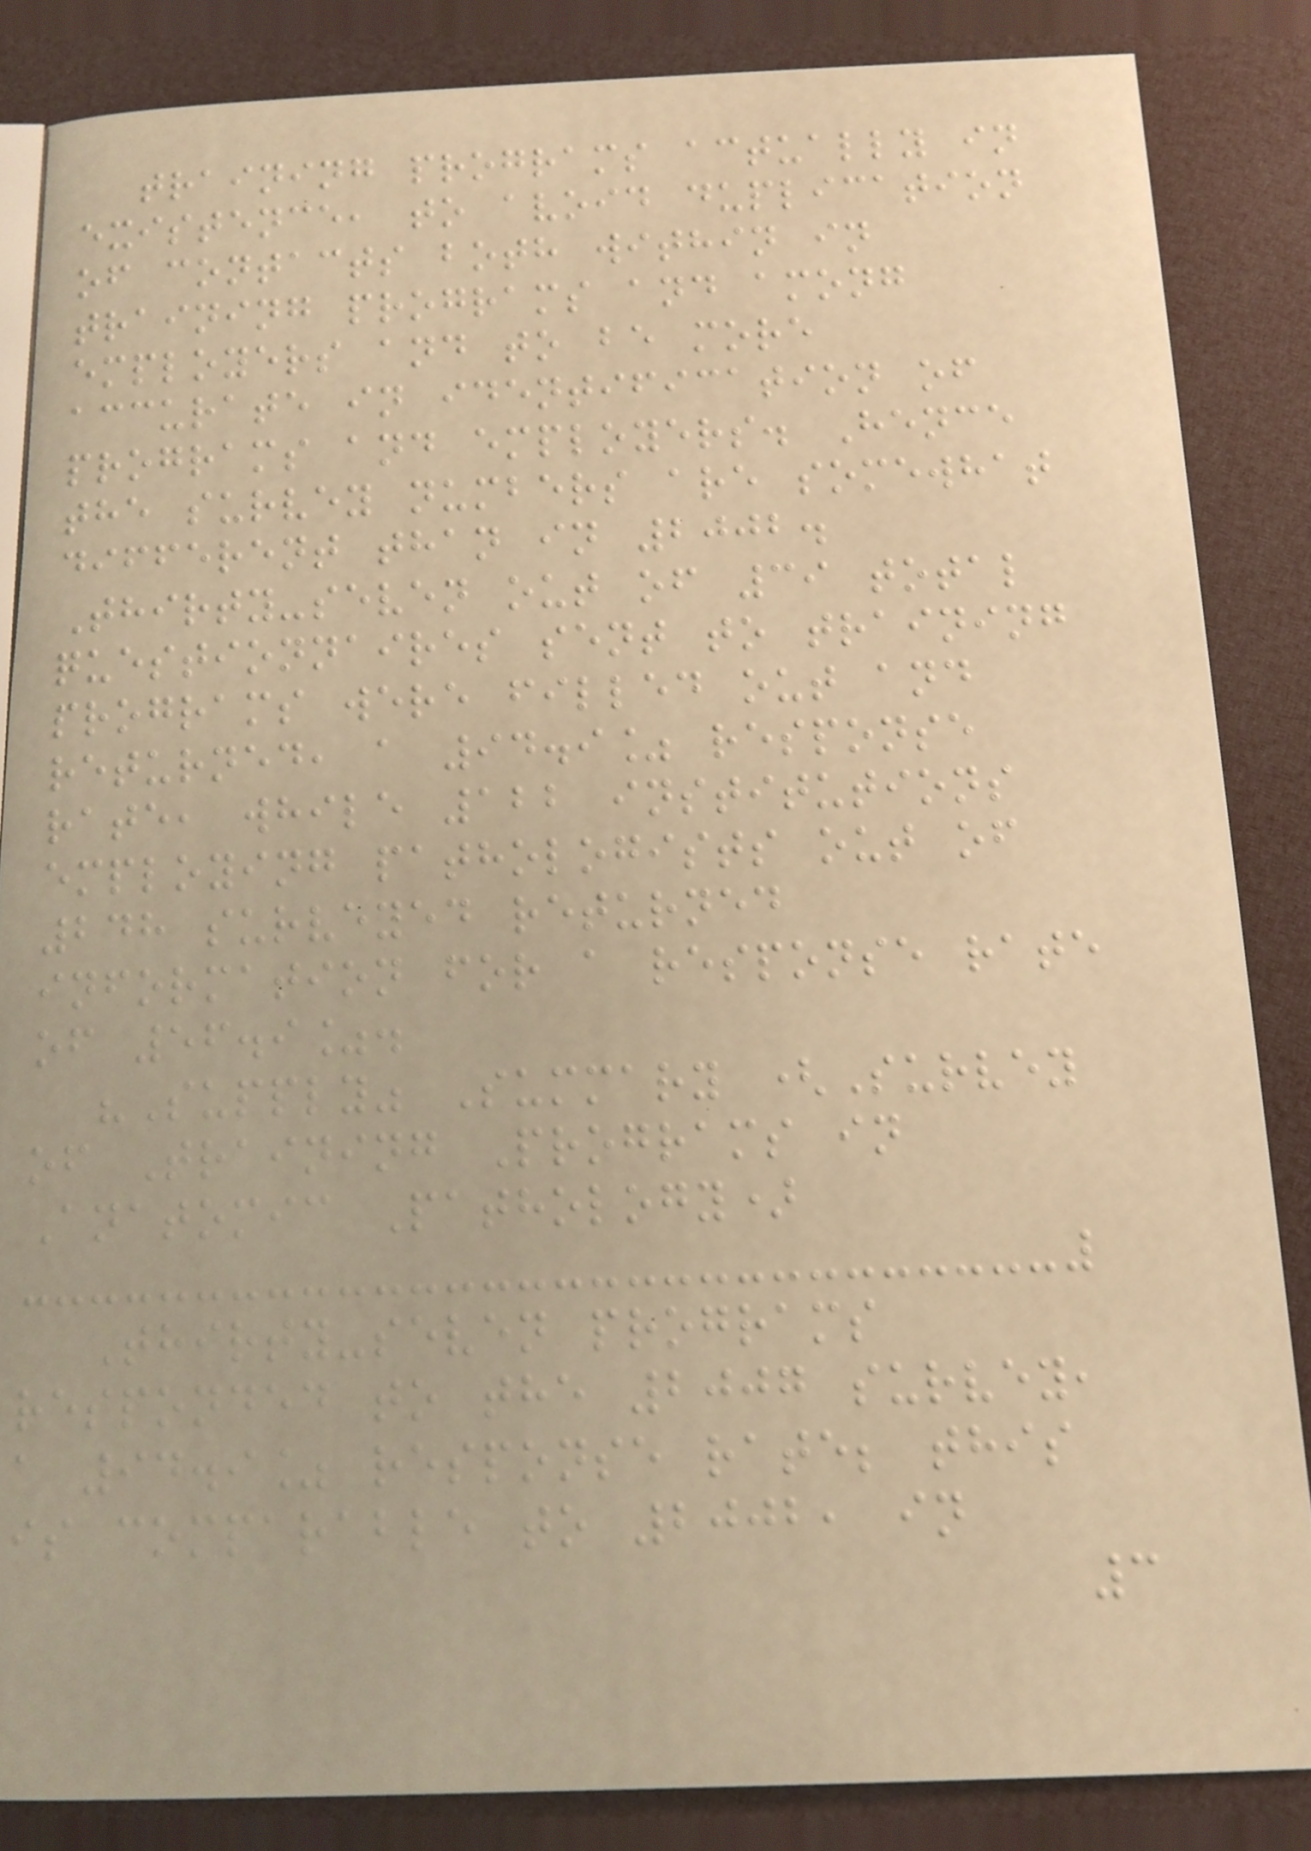training programs actually in
existence, to avoid duplication
of contacts both within in
training programs and among
employers and to be more
accurate in identification of
programs and employers. Hence
the survey numbers are somewhat
different than in 2002.
Thirty-seven out of 39 total
questionnaires sent to training
programs were filled out and
returned, a 94.9% response
rate, while 122 institutions
employing pathologists out of
248 surveyed returned
information for a response rate
of 56.9%.
"Supply" Summary (Survey
of Training Programs in
Anatomic Pathology)
Thirty-seven programs
responded to the 2007 survey,
a 94.9% response rate; this
is comparable to 2002, in
3
